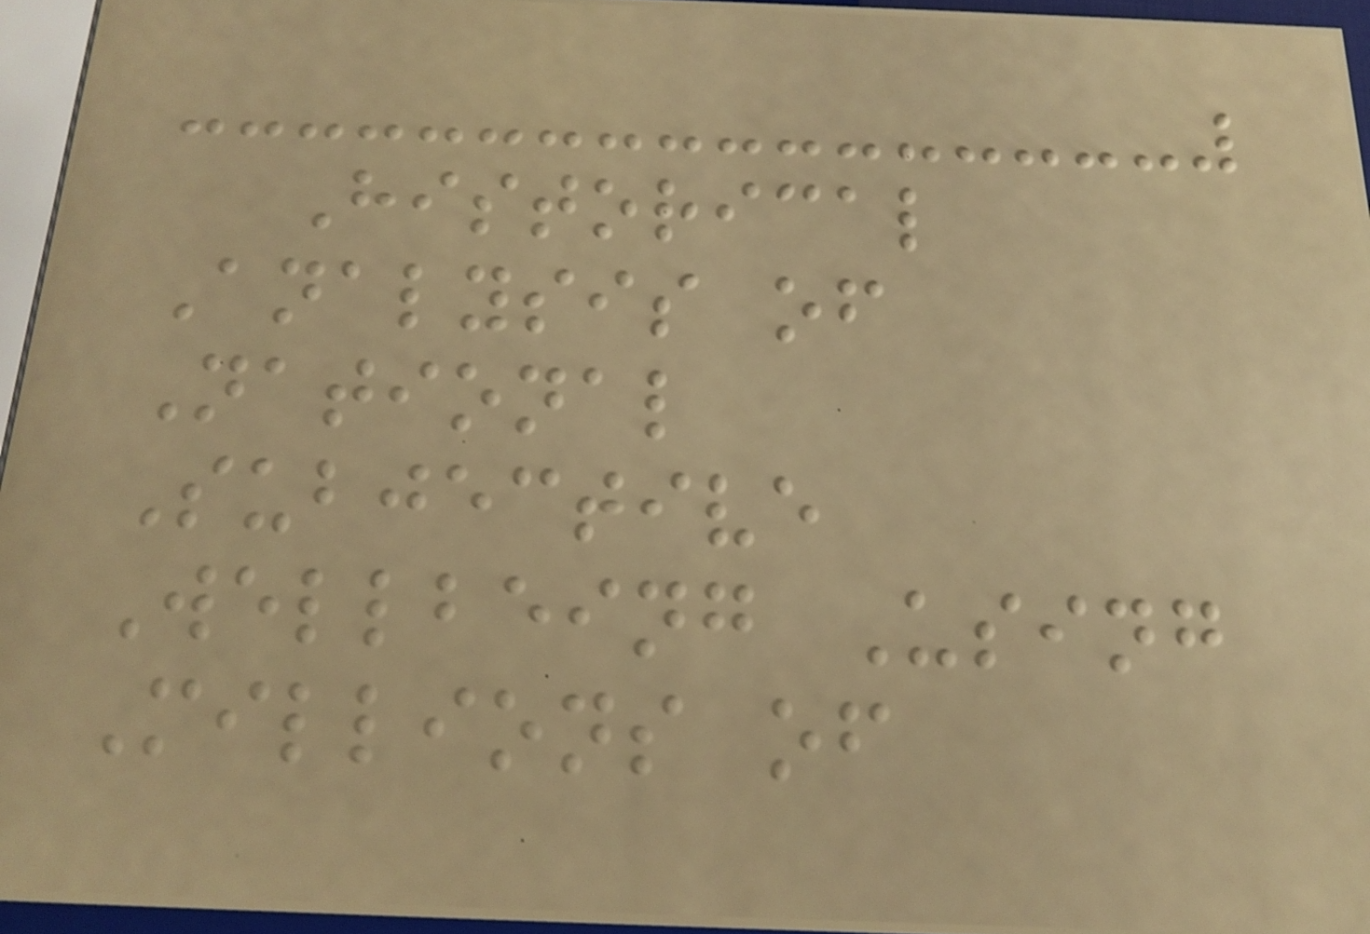Historical
Analysis of
National
Subjective
Wellbeing Using
Millions of
